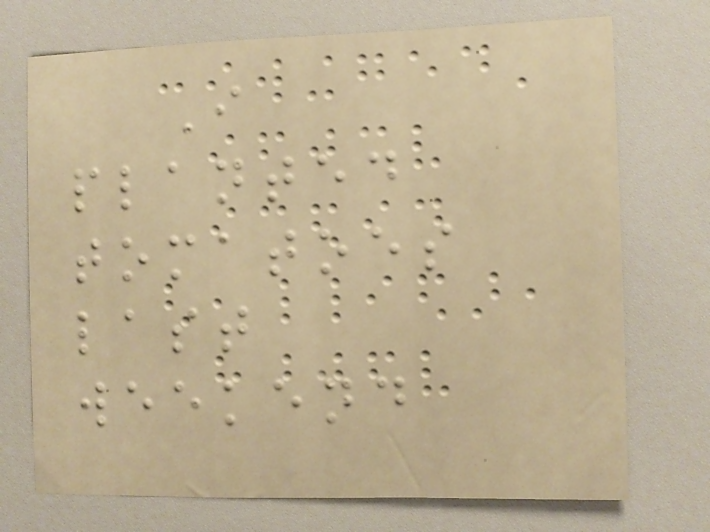I
planted
tomatoes
last
weekend
